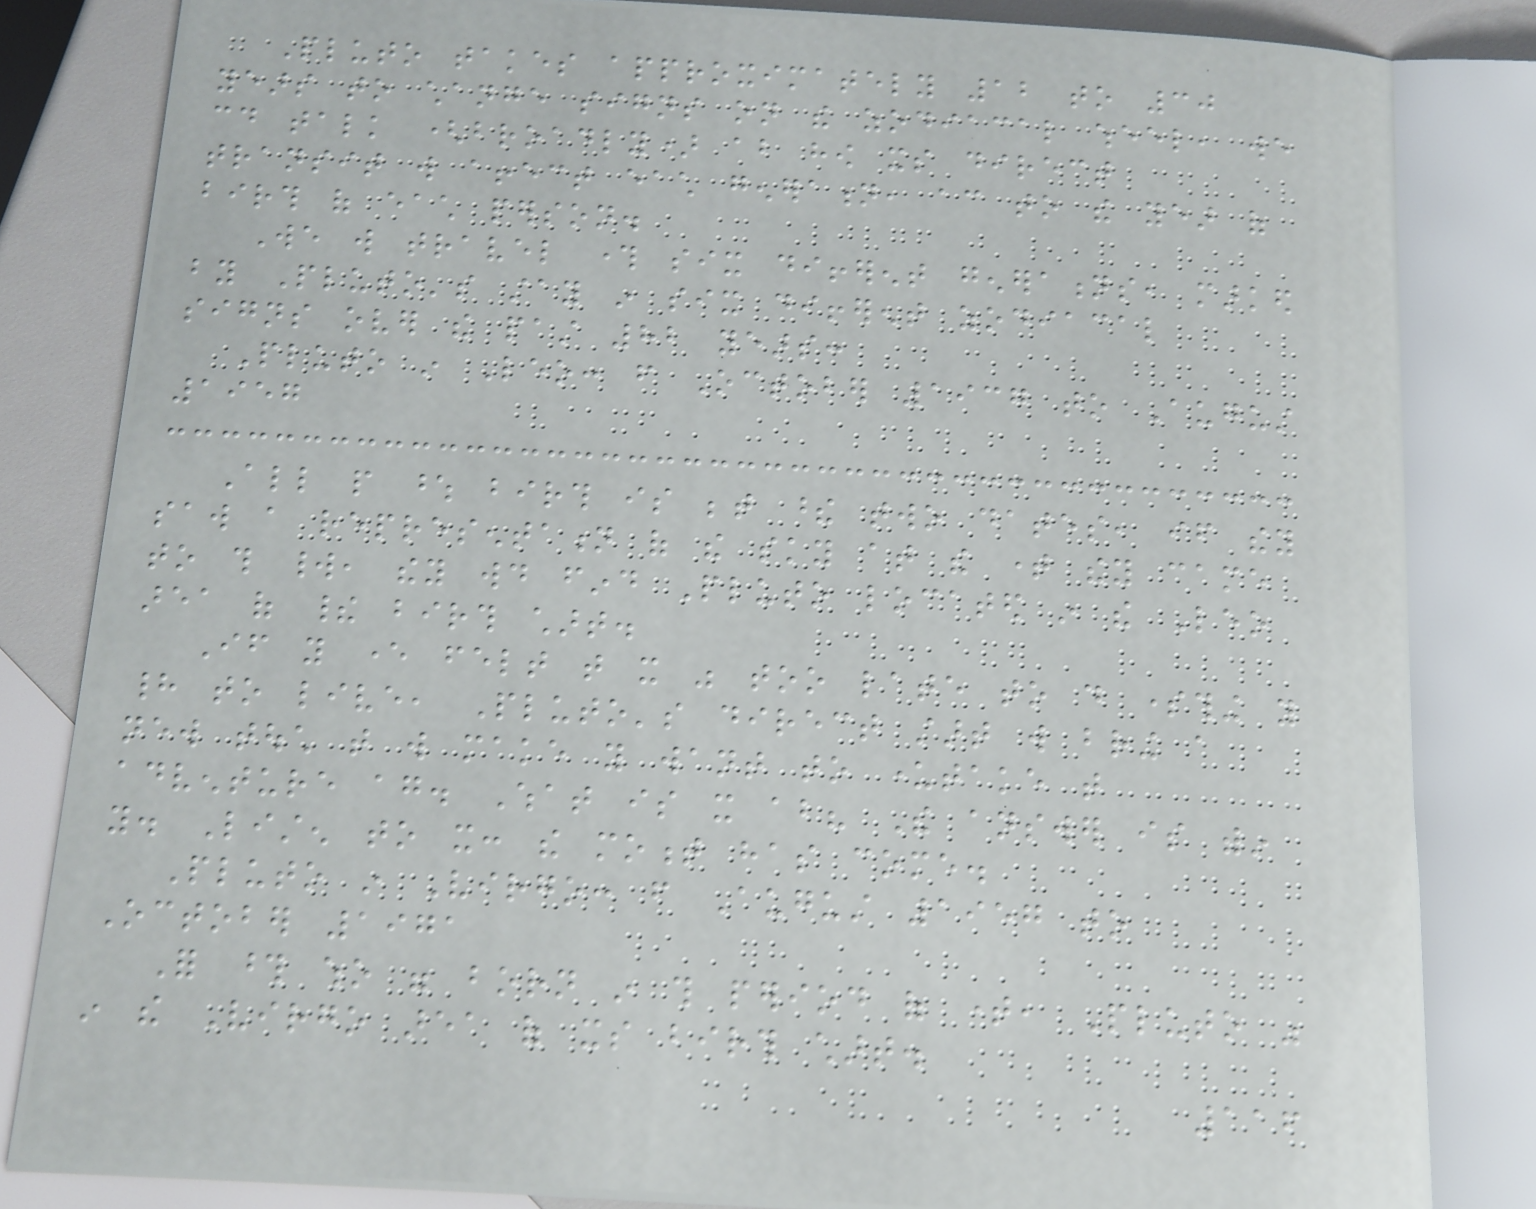Pluto takes approximately 12 to 30
years to change signs on the zodiacal wheel, we
could talk (broadly) about how its direct
transit will affect each generation, according to the year of
birth of each person.
We will travel through six different generations, marked
by Pluto's stay in six different zodiacal
signs over the past 82 years:
Pluto in Leo: from October 1937 to August
1957
All people whose birth is between these two dates, if they
saw a representation of the sky at the time they came
to this world, they would find Pluto located in the Leo
area of their birth chart.
If you ever felt that it was too late to do something you
had to live, Pluto's direct start will bring a
new touch that will make you want to undertake that
adventure again. What is it about? The answer is within
you. Listen to it: the moment has come.
Pluto in Virgo: from August 1957 to
October 1971
For those who were born in this period of time, Pluto was
in the Virgo area of its birth chart.
116
